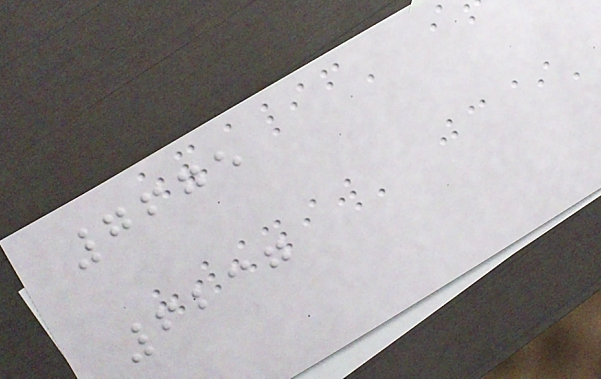7675
6237
